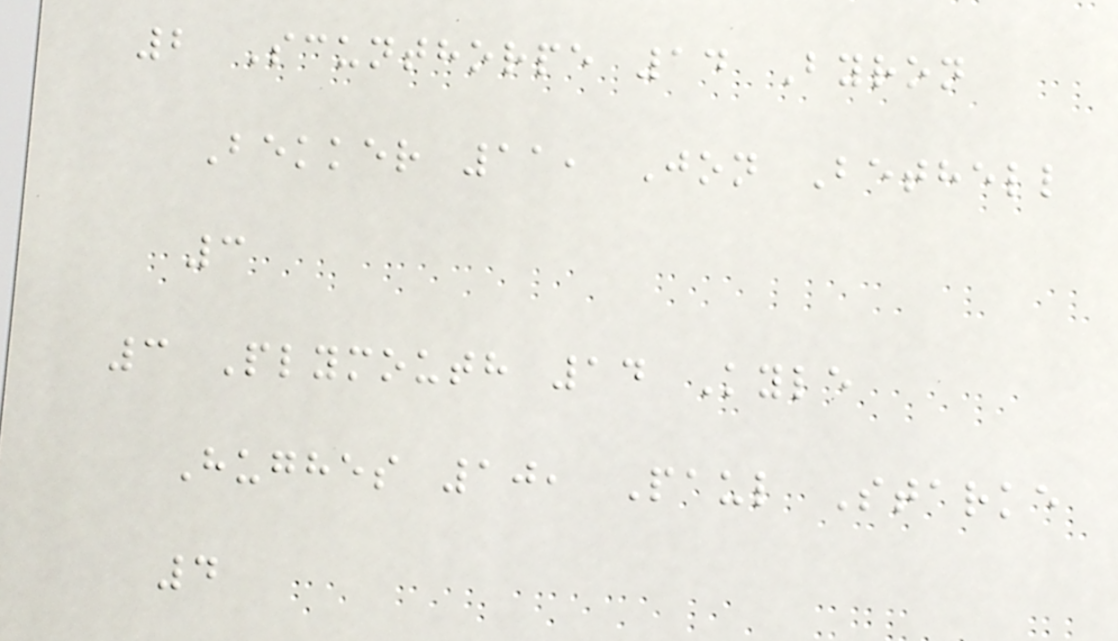2 Scunthorpe 14 Byron
Bekker 11, Jon Bethell
3
3 Plymouth 14 Kyle
Hughes 10, Paul Starke
4
